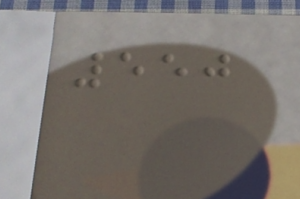550
